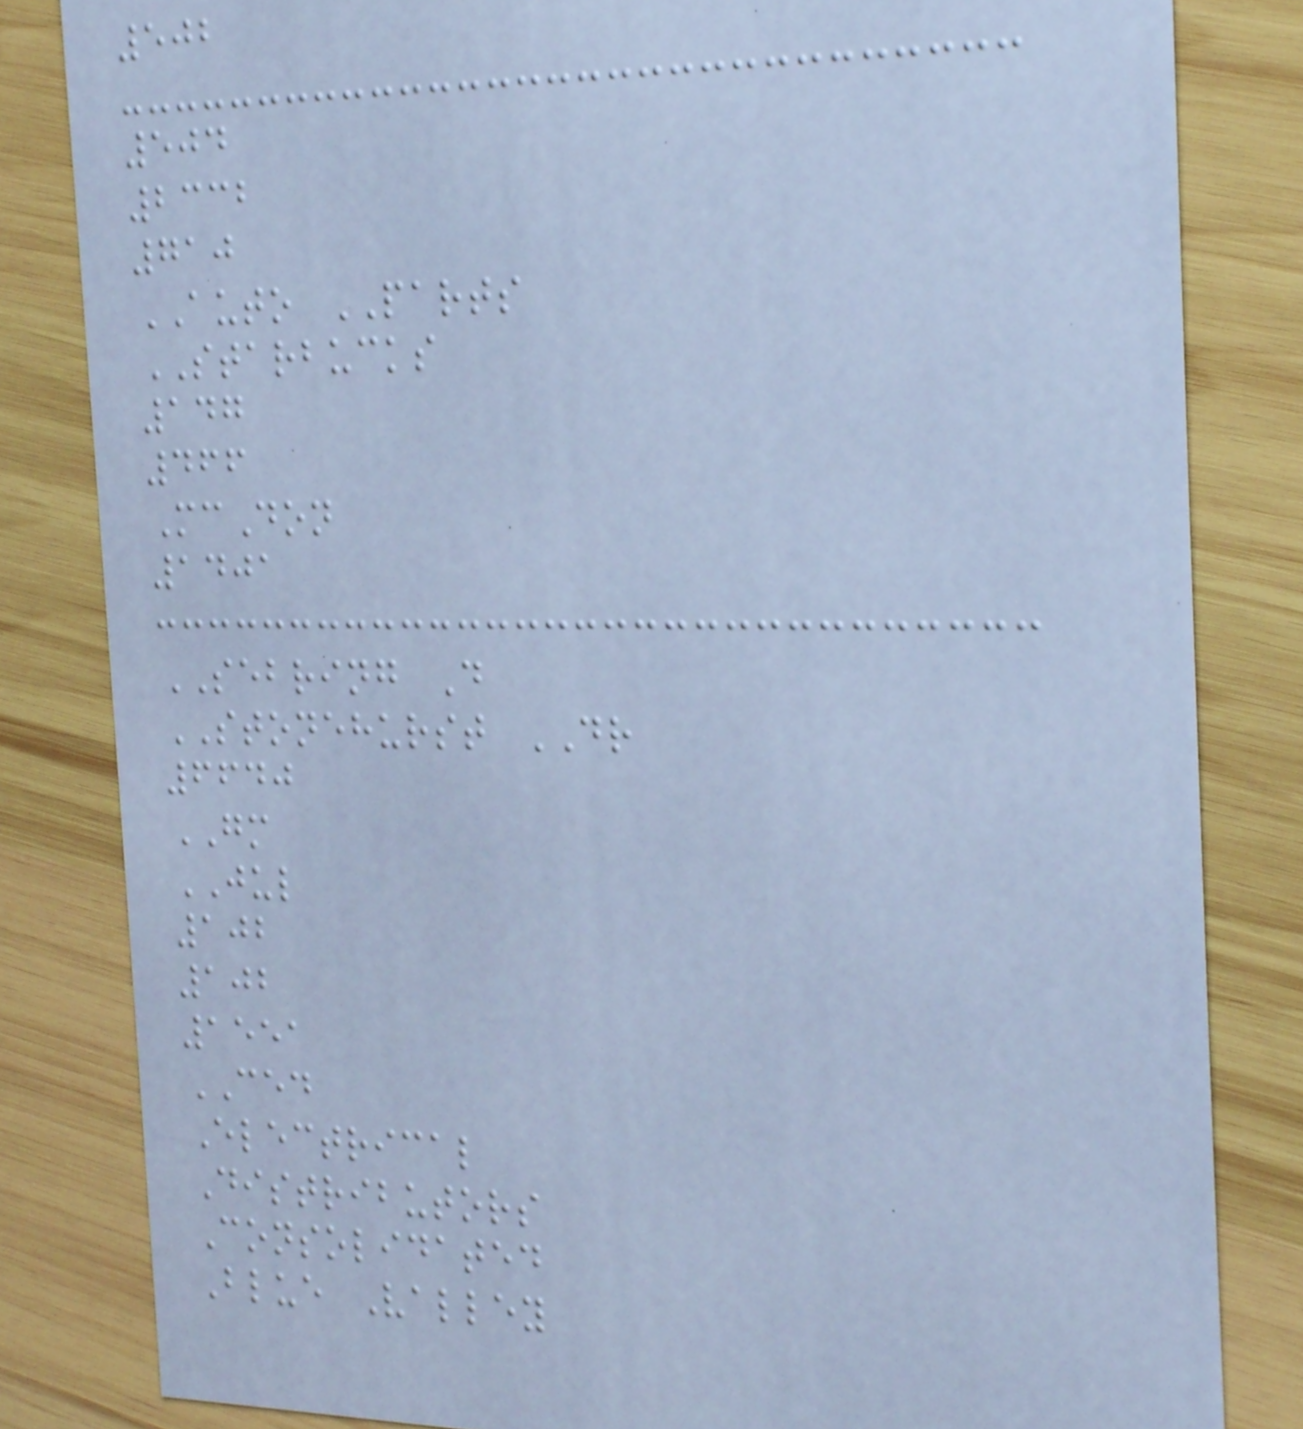502
504
2332
710
AUTO PARTS
STARBUCKS
147
466
McDon
1401
SEBRING D
STONEHURST DR
6640
GM
JUL
102
102
1551
CED
Electrical
Distributors
Consolidated
Blue Valley
